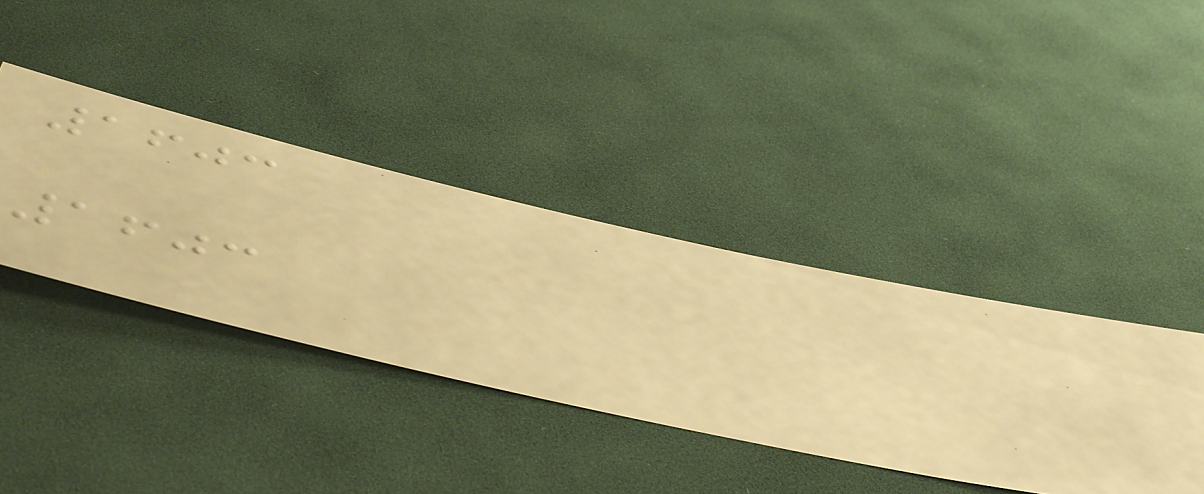1603
1603
